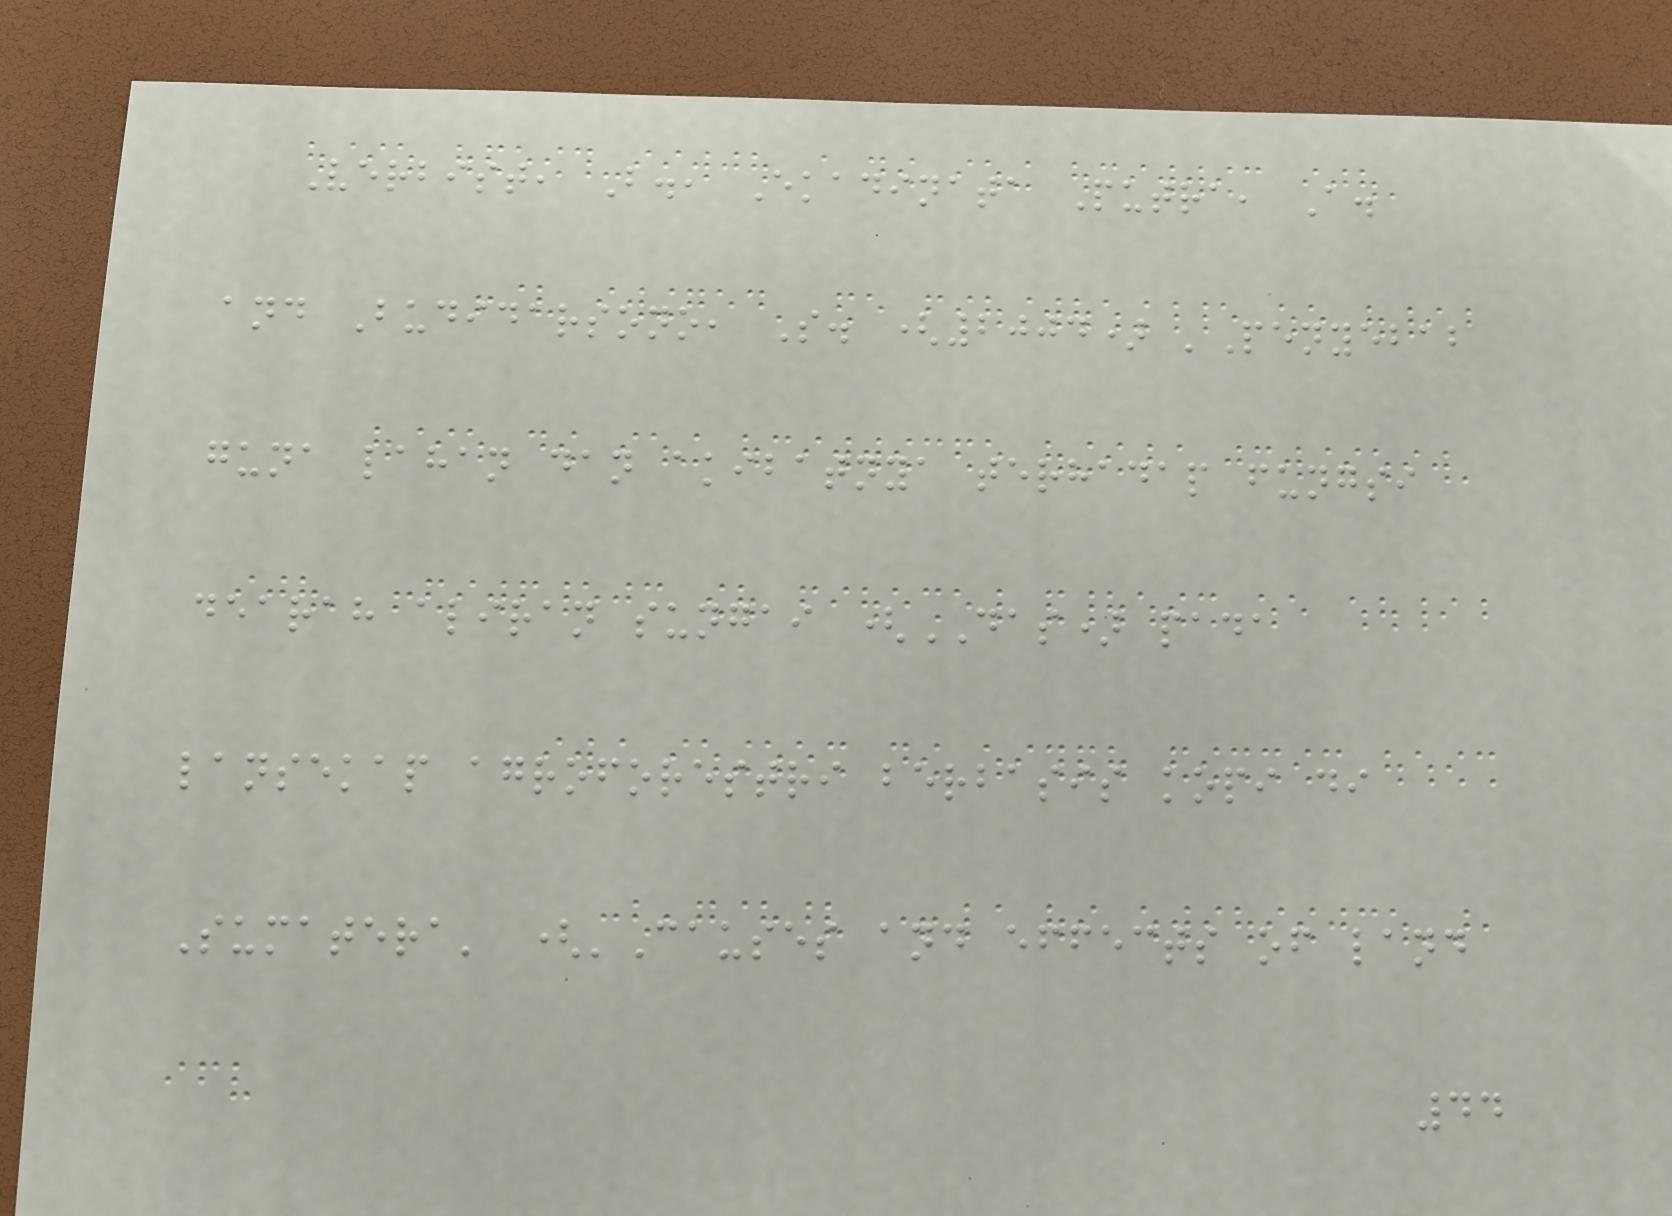Verbist, B., Ekadinata Putra, A.
and Budidarsono, S. (2004) 'Penyebab
guna lahan dan akibatnya terhadap fungsi
dearah aliran sungai (DAS) pada
lansekap agroforestri berbasis kopi di
Sumatera' ('Causes and effects of land
44
